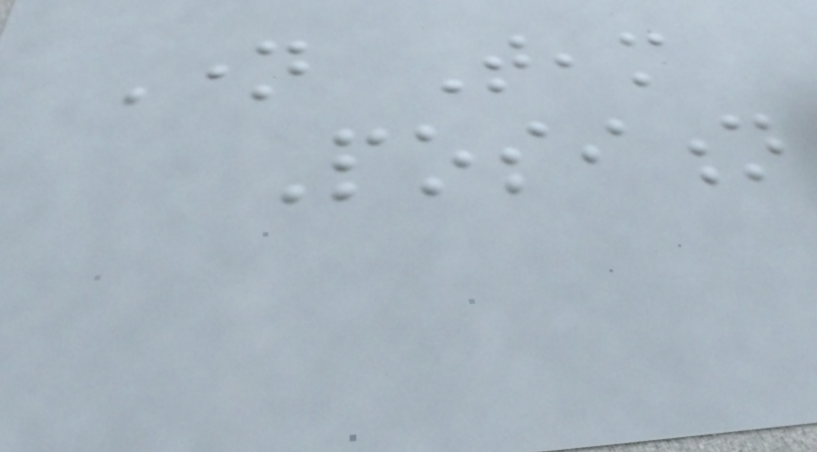Name Team
Position
